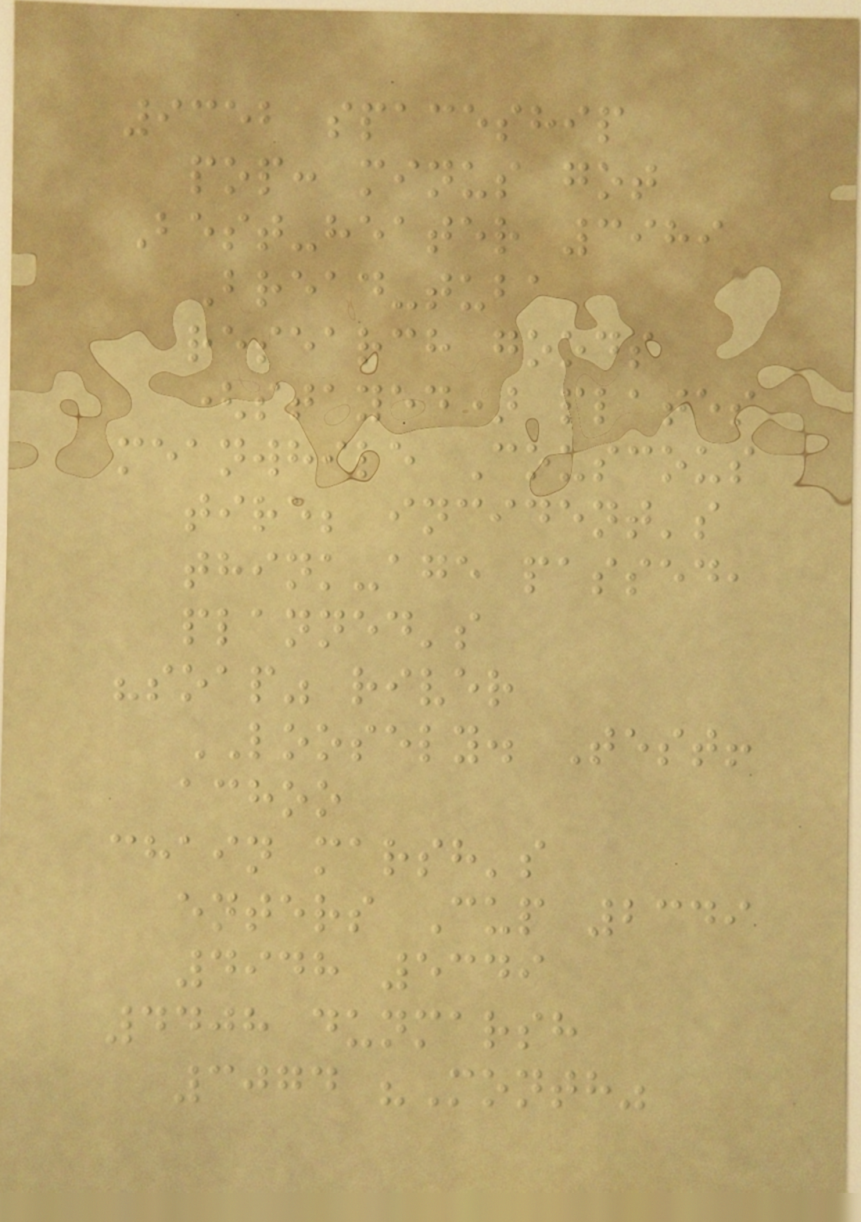9352 spaceship
pop: minus got
Best-heater 3989
Bread-tuba
research goods
(stayed) plates
meanwhile Couscous
tire; incident's
think-age passed,
planned's
"soap" river
LOOSELY. Test!
achoo
chain marsh's
enters Cup 2349
4948 5349
4408 dunmarsh
3074 "Month"
